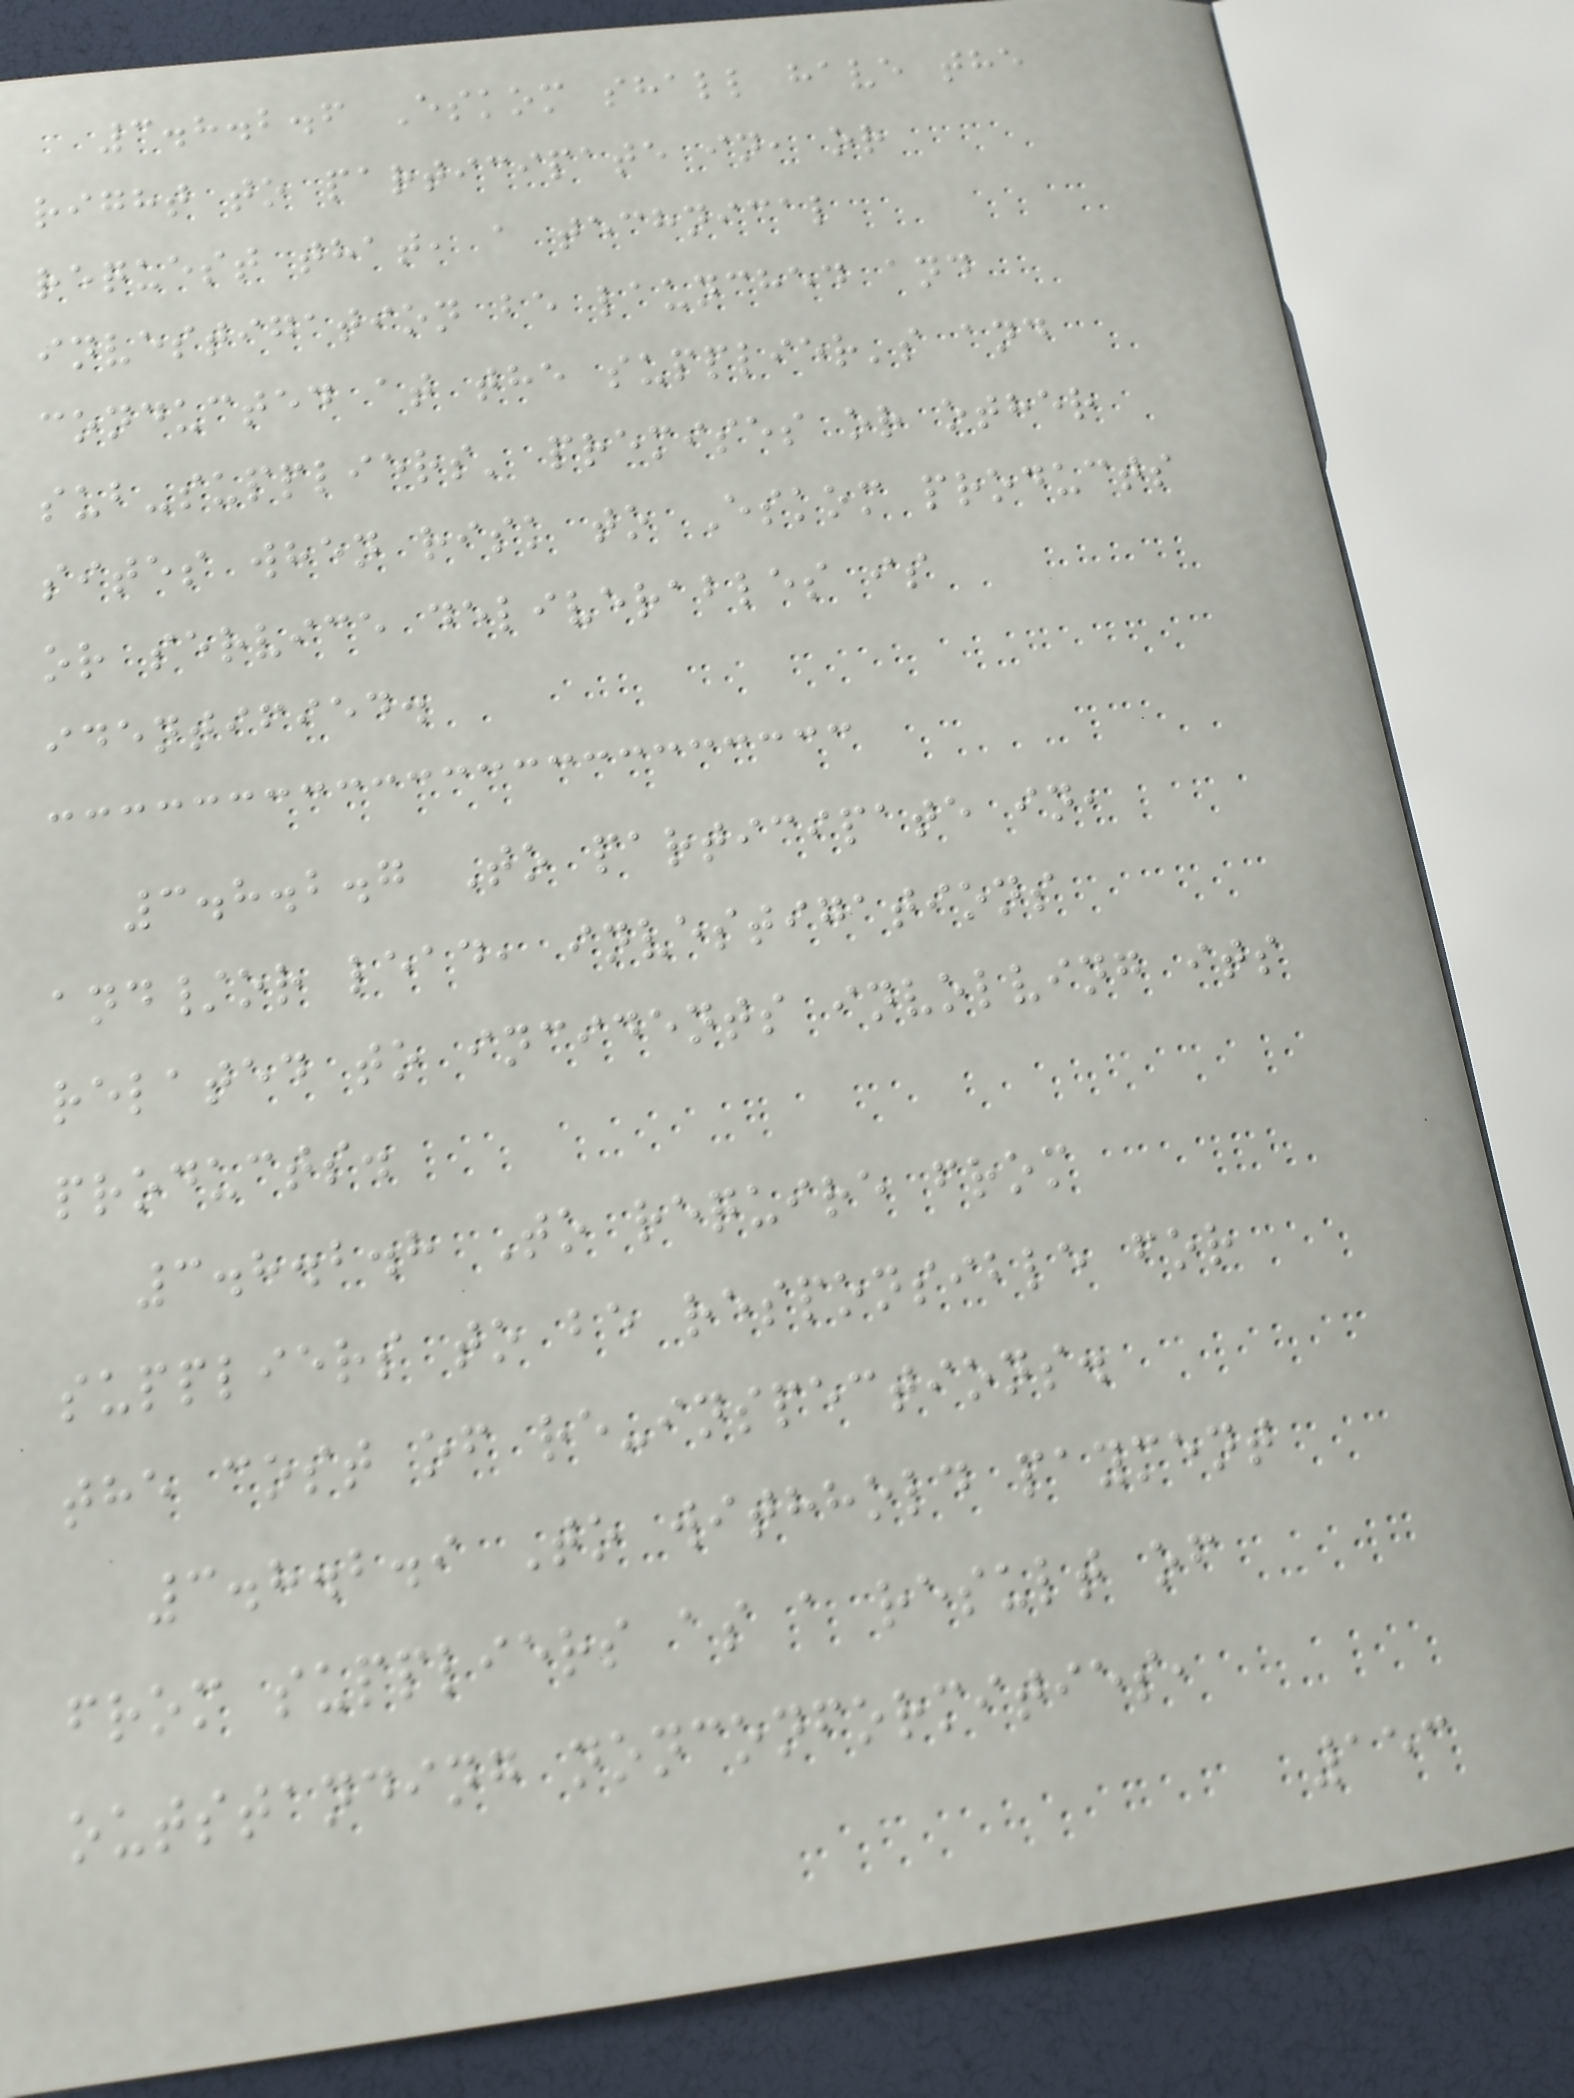3.8.2.6 Eskom shall have the
right to participate in, or
request that, a technical
investigation be launched and
conducted at the supplier's and
sub-suppliers' premises or other
sites when risk to Eskom products
or service deliverables is
identified.
3.8.2.7 To participate in,
and/or lead, investigations
related to incidents involving its
products.
3.8.2.8 To require from
suppliers to be responsible for
the cost of re-inspections.
3.8.2.9 To withhold payment
from suppliers as a result of
outstanding nonconformities,
153
